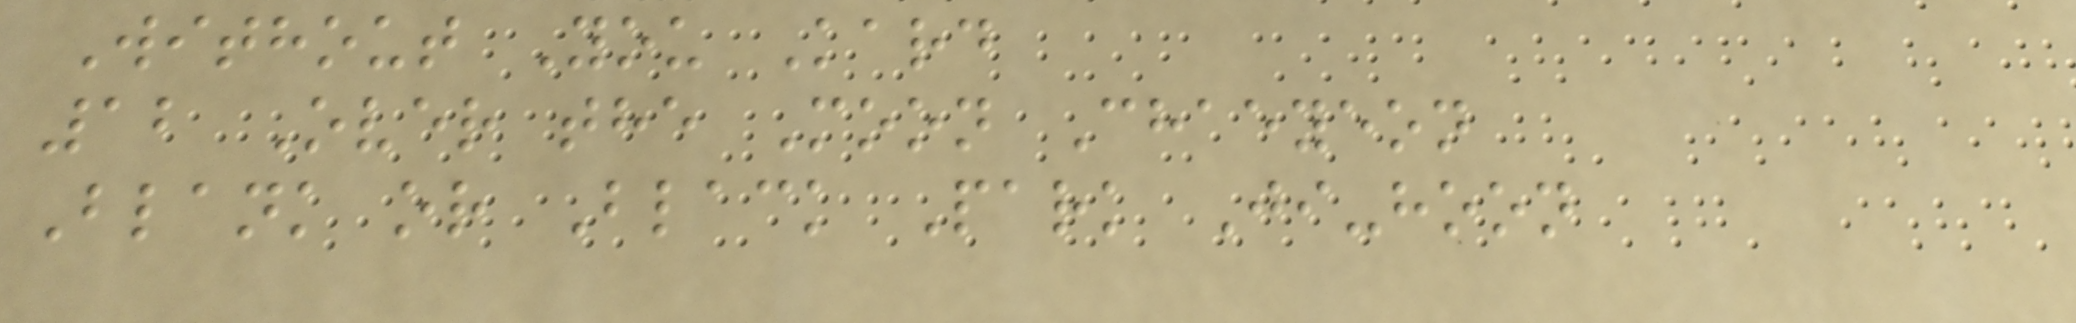Without You Kard
12 Over the Moon Chaeyeon
Blank or Black Park Ji-hoon
